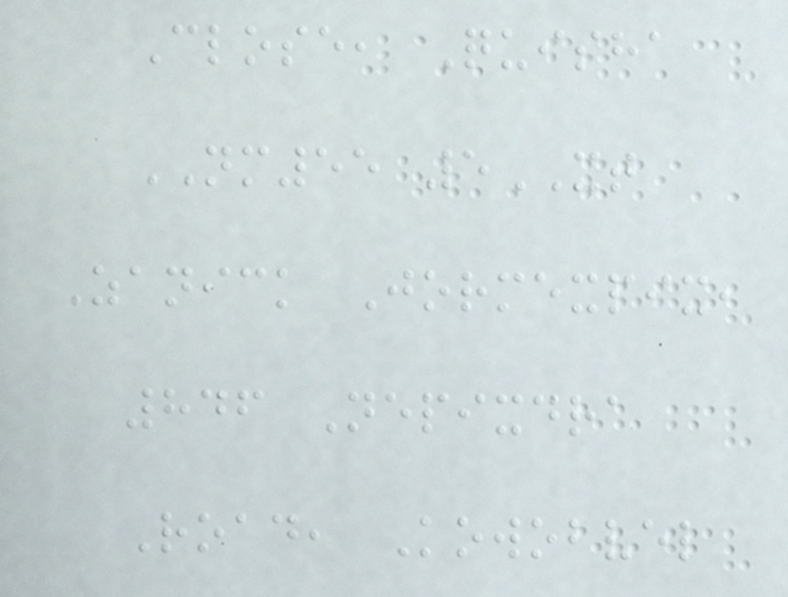Close, Quisha
NM55 5XT
Zanick Jormexpix,
846 Nepixdra
Road, Kowobvel
